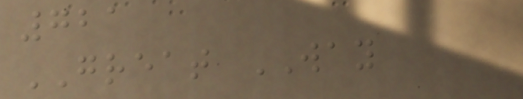721
GREAT WAY
